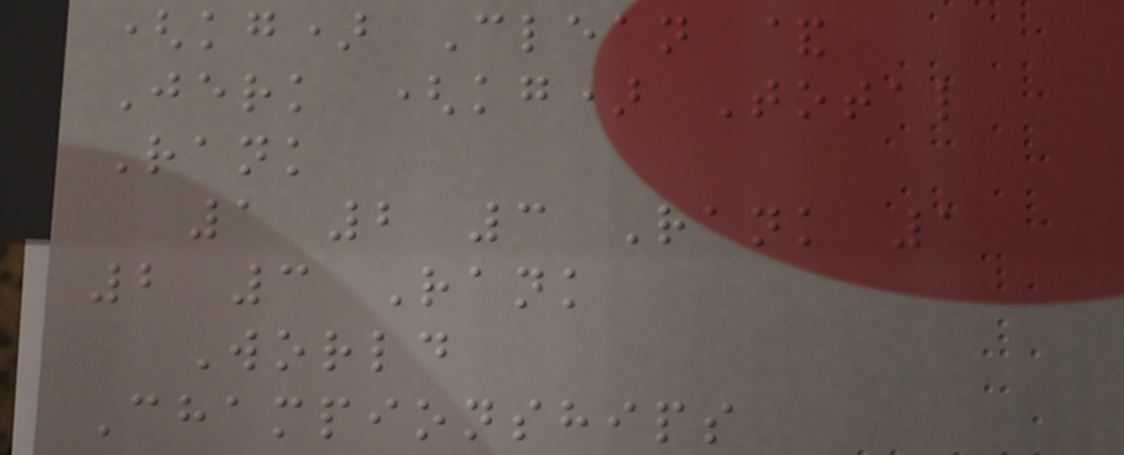(kg) Clean &
Jerk (kg) Total
Rank
1 2 3 Rank 1
2 3 Rank
World
Championships
